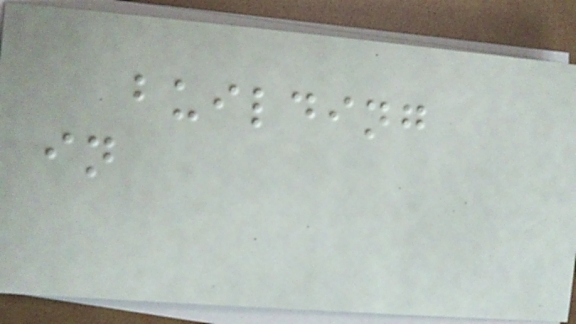building
in
